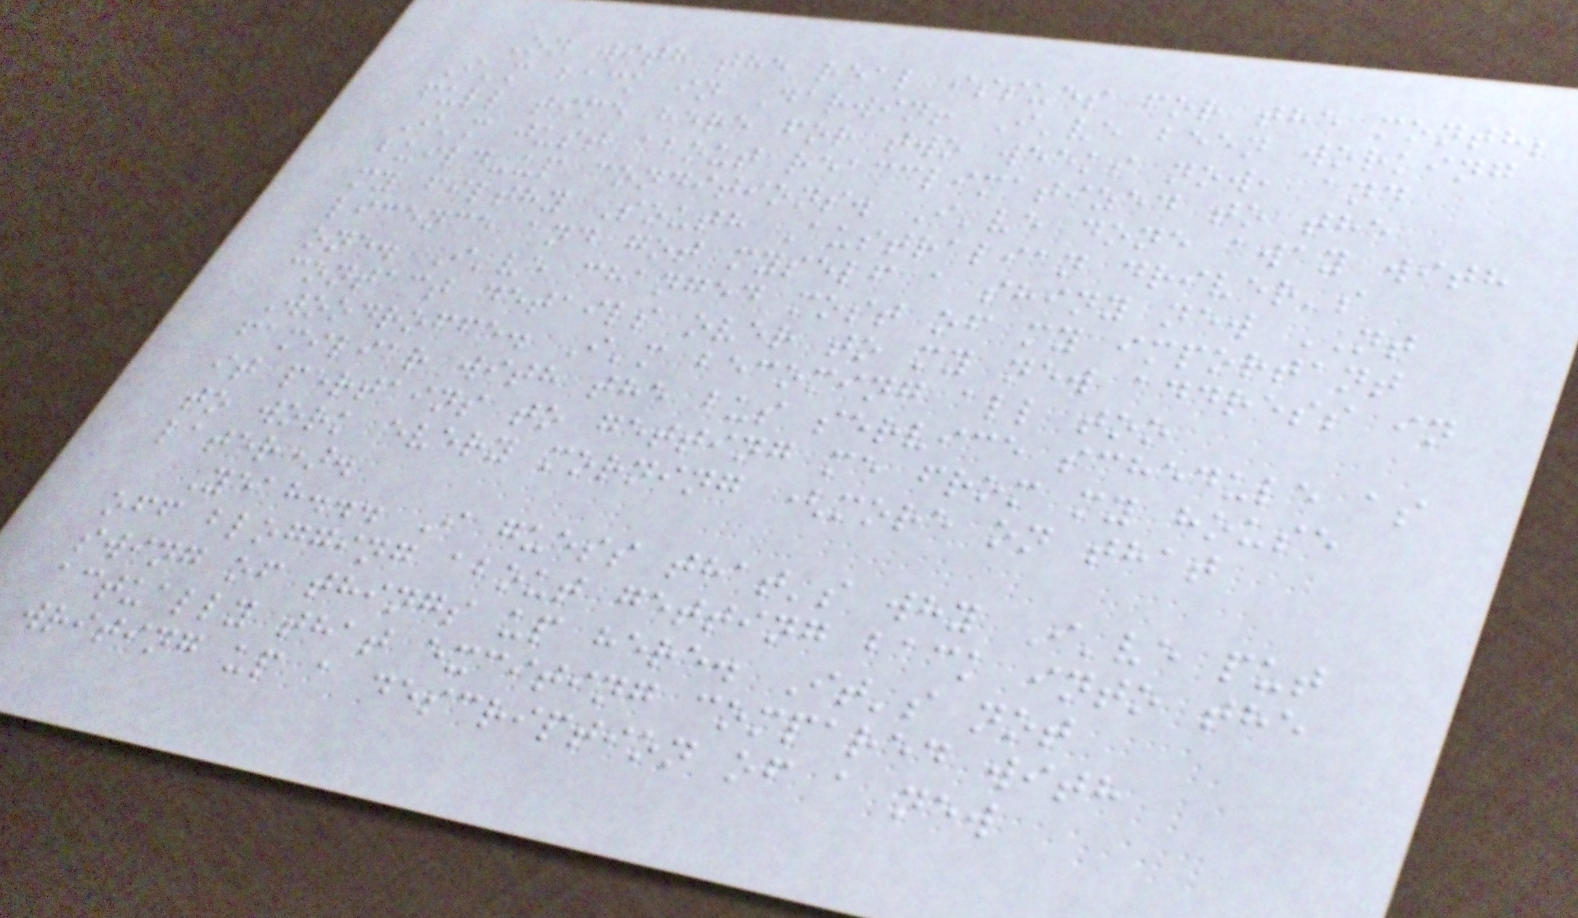On with the real issues for the month;
I'm back in Darwin! I've been working
full time here for two weeks now, and
I'm just about reacclimatized to the
build-up conditions. I've done away with
my filthy South Australian driver's
licence and got myself a shiny new NT
one. I've changed most of my important
contact details over to my new address in
Woodroffe. I'm becoming all too
familiar with the bus service schedule as
it pertains to getting me from my house
to work every morning (more on that
later).
Yeah... I guess that's why I've put
off blogging about getting back into the
swing of things up here. It's not
actually that exciting compared with
writing up a description of a new
